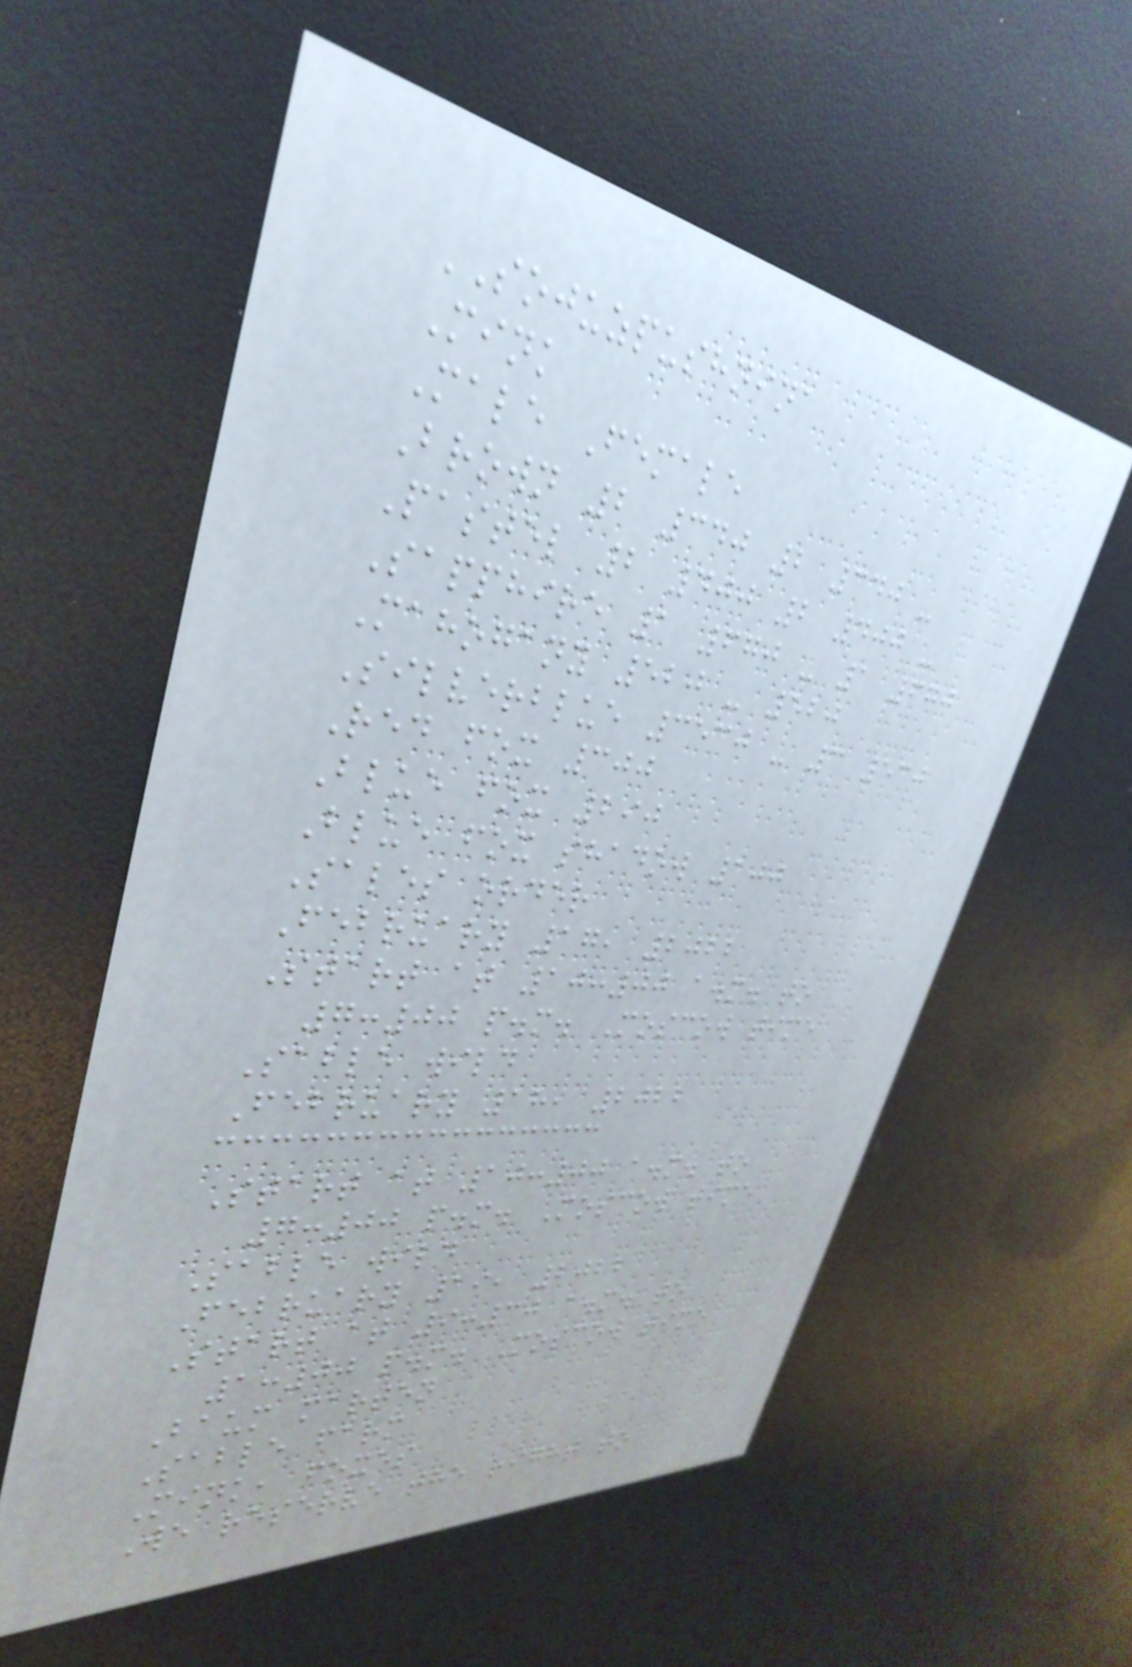SOJUZPUSHNINA
Mink
Male Female
Brown 2 340 2 340 -
Pastel 2 400 2 400 -
Sapphire 1 670 - 1 670
Mahogany 520 - 520
Silverblue 3530 - 3 530
Red fox 300
Blue fox 290
Blue fox shadow 100
Sales order
February 17, 2022
Start at 10:00 a.m. to
7:00 p.m. Moscow time
Sable wild
February 18, 2022
Start at 10:00 a.m. to
7:00 p.m. Moscow time
Sable wild
February 19, 2022
Start at 9:30 a.m. to
1:00 p.m. Moscow time
Baum marten
Sable farm
Mink, foxes
We reserve the right to
